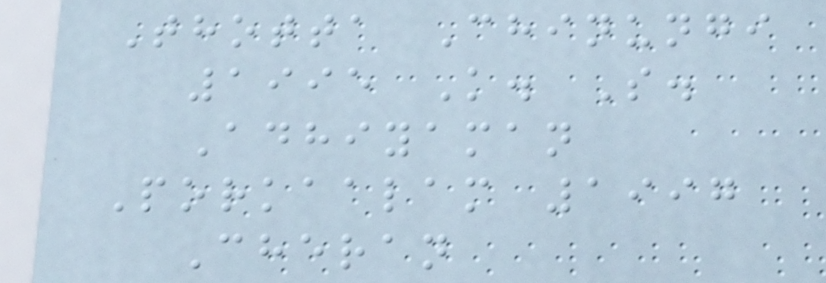Thotta Chinungi
1995 K. S.
Adhiyaman
Porkaalam 1997
Cheran
